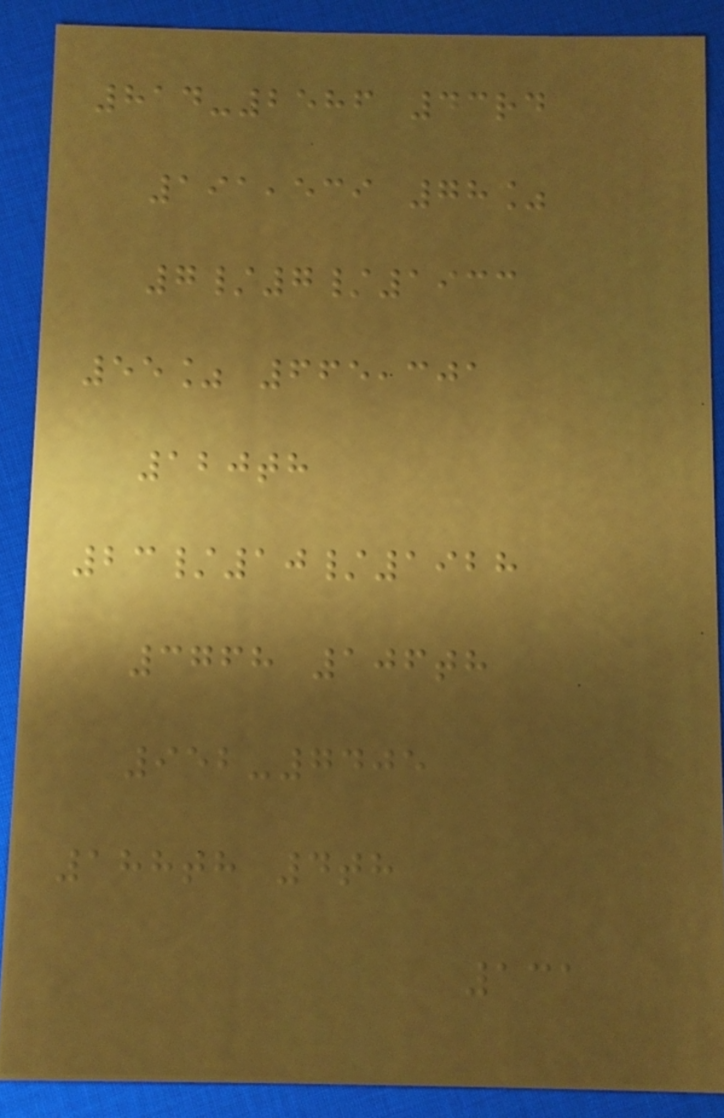814-2586 43rd
191,539 78%
7/7/1933
55% 665,301
120th
23/10/1928
3768 106th
952-7405
188th 4th
131
